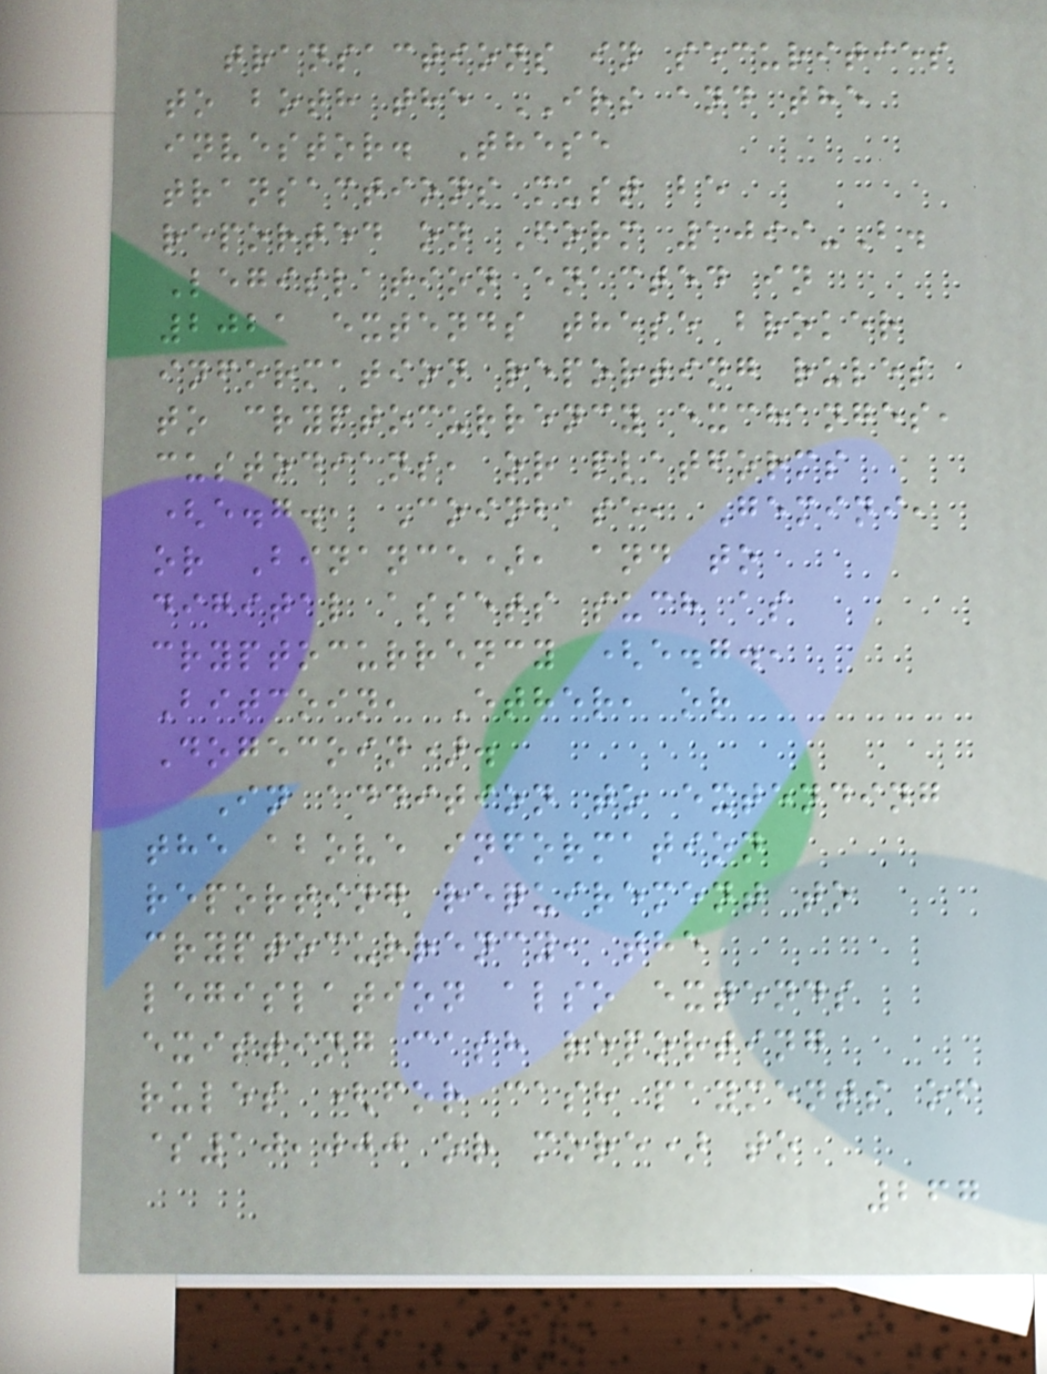transactions in securities
to both the IRS and the
investor. These
transactions must be
reported on Form 1099-B.
Legislation enacted in
2021 extends these broker
information reporting rules
to cryptocurrency exchanges,
custodians, or platforms
(e.g., Coinbase, Gemini,
or Binance), and to
digital assets such as
cryptocurrency (e.g.,
Bitcoin, Ether, or
Dogecoin).
In addition to extending
the above information
reporting requirement to
cryptocurrency, the
legislation also extends
existing cash reporting
rules (for cash payments of
$10,000 or more) to
267
